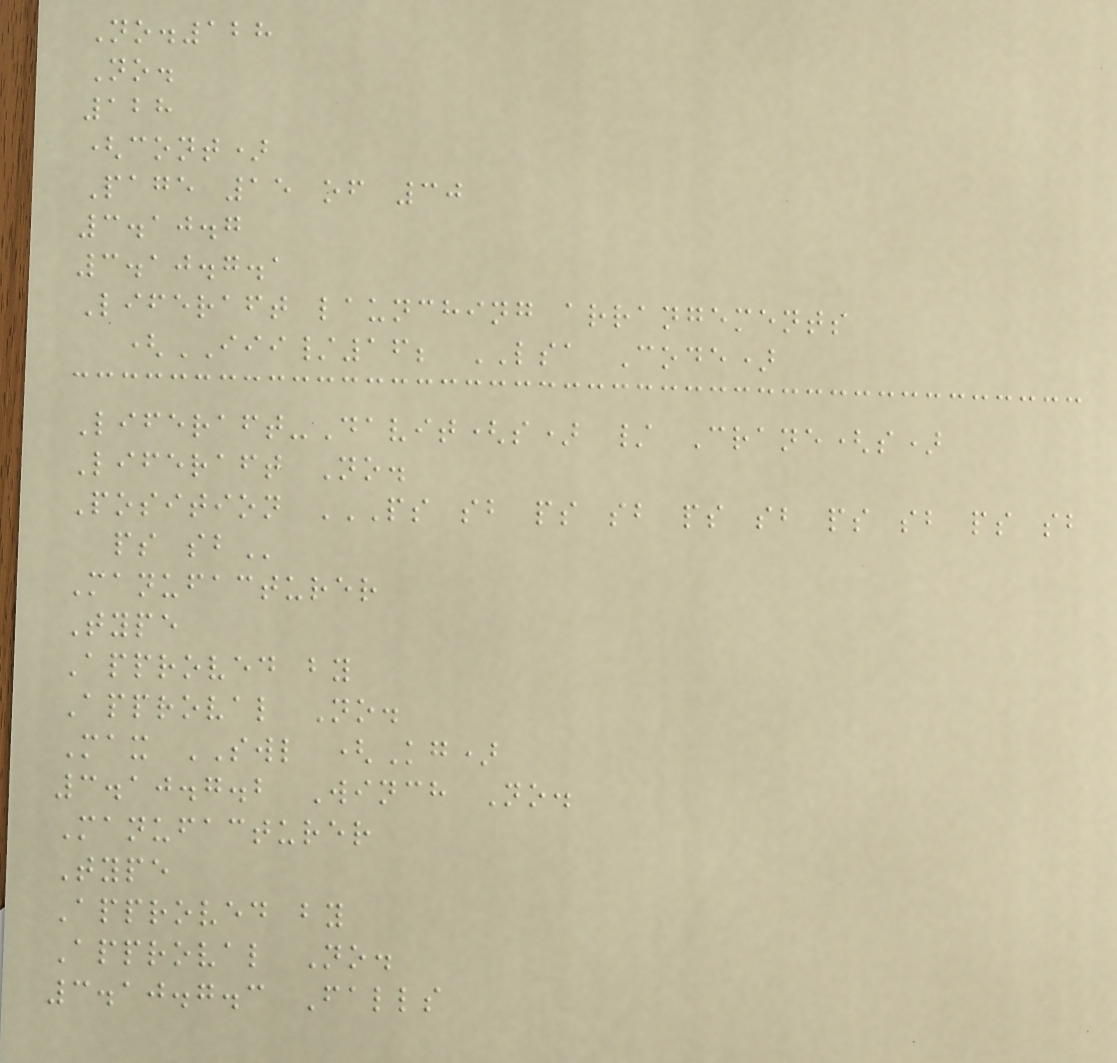No.128
No.
128
(cont)
Page 15 of 30
3.10.7
3.10.7.1
Liferaft launching arrangements
(III/16; LSA Code)
Liferaft-Davit(s) / Crane(s)
Liferaft No.
Position PS SB PS SB PS SB PS SB PS SB
PS SB
Manufacturer
Type
Approved by
Approval No.
Max SWL (Kg)
3.10.7.2 Winch No.
Manufacturer
Type
Approved by
Approval No.
3.10.7.3 Falls
